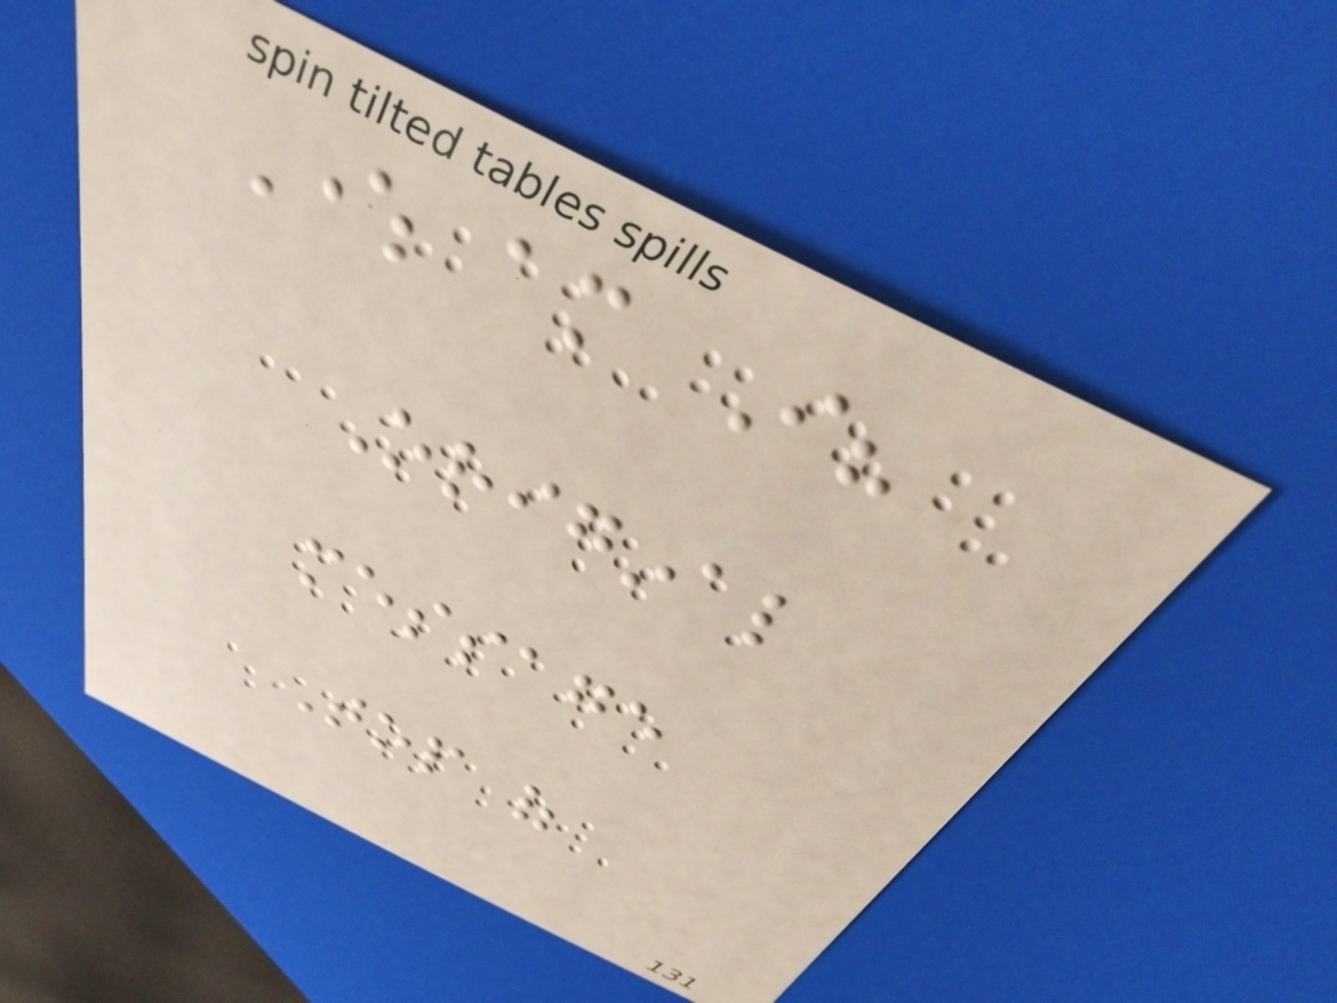Where am I?
Original
message
Top of
